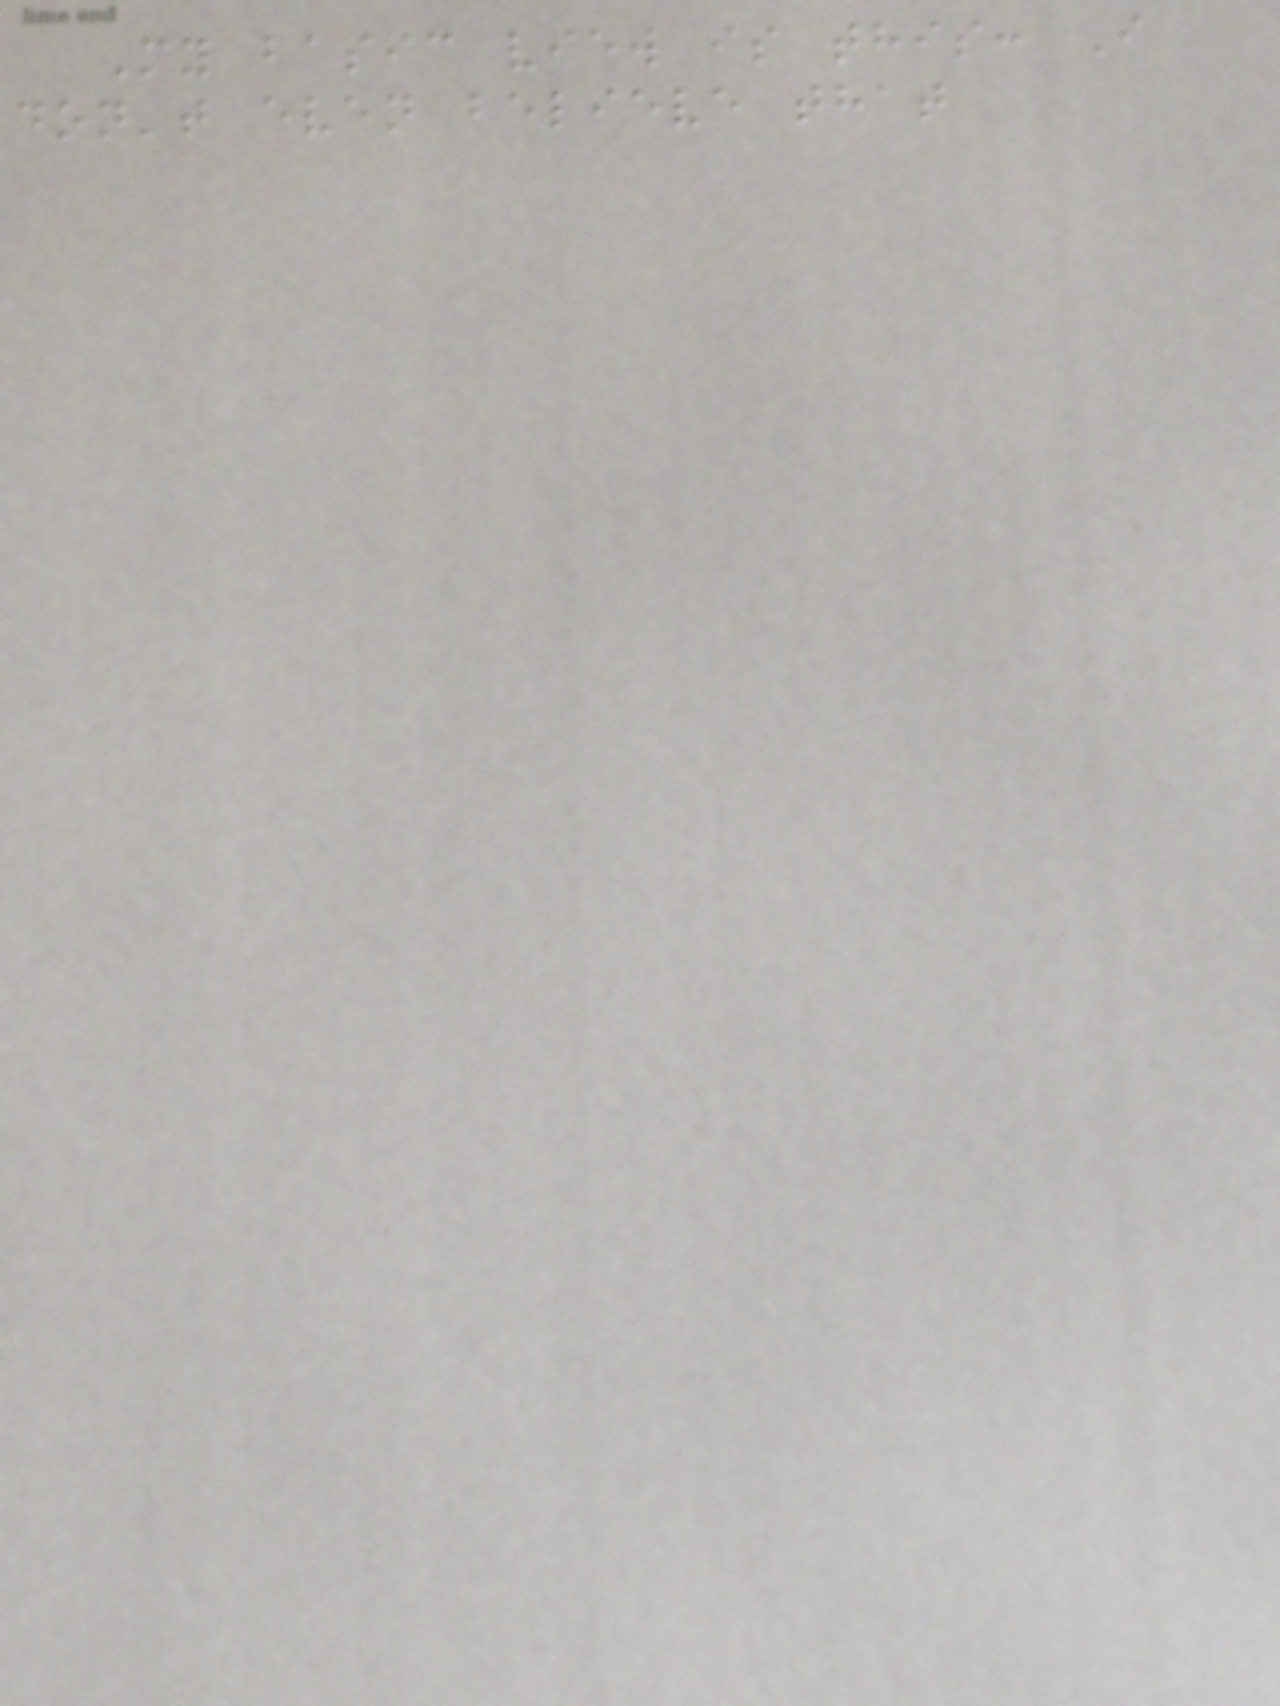My basic view is this: I
don't even believe that
